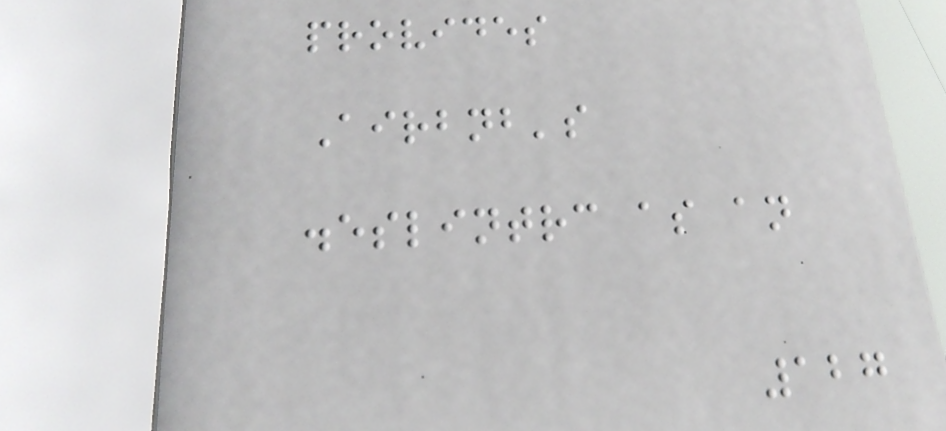provides
Airbnb's
.eslintrc as an
127
